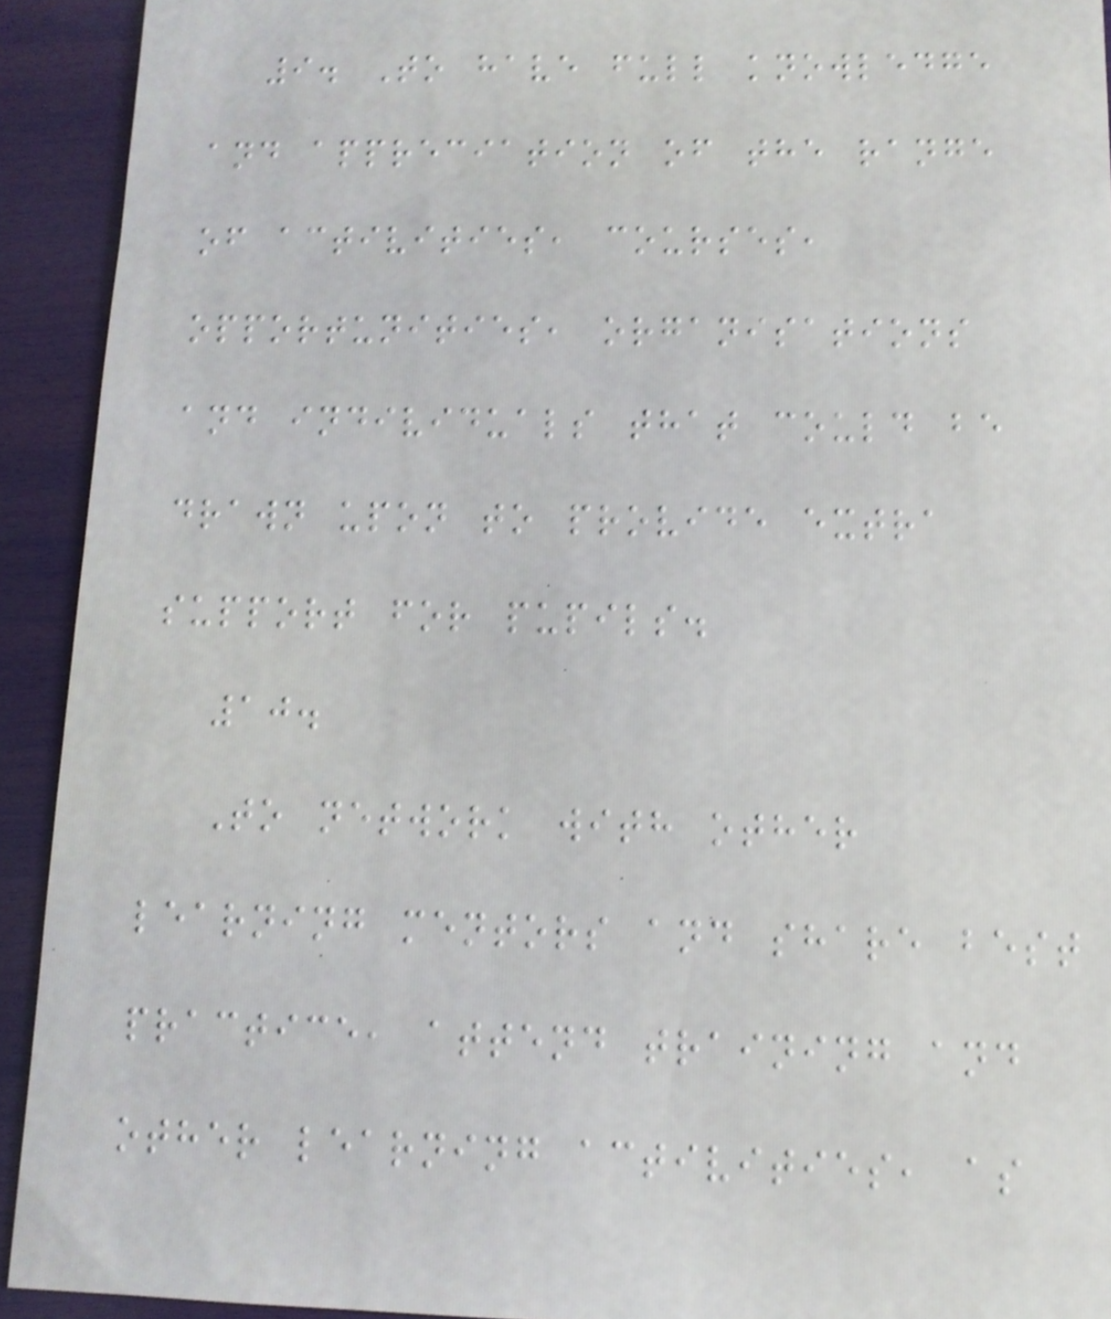9. To have full knowledge
and appreciation of the range
of activities, courses,
opportunities, organisations
and individuals that could be
drawn upon to provide extra
support for pupils.
10.
To network with other
learning mentors and share best
practice, attend training and
other learning activities, as
